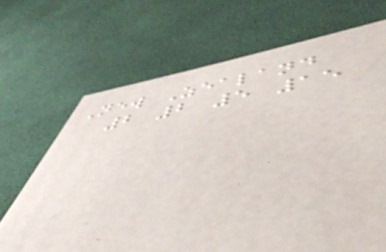New Zealand
2 2 5 15
